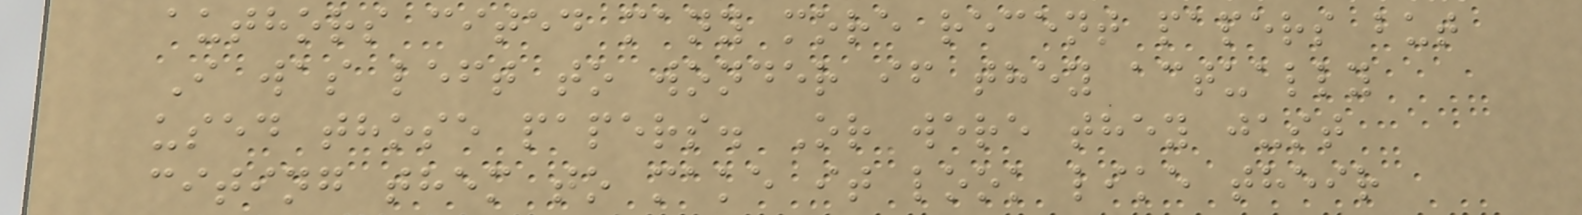authors cited many more recent papers but
I was left to wonder if they actually
used those papers. Or were they just
citing them to make it look like their
